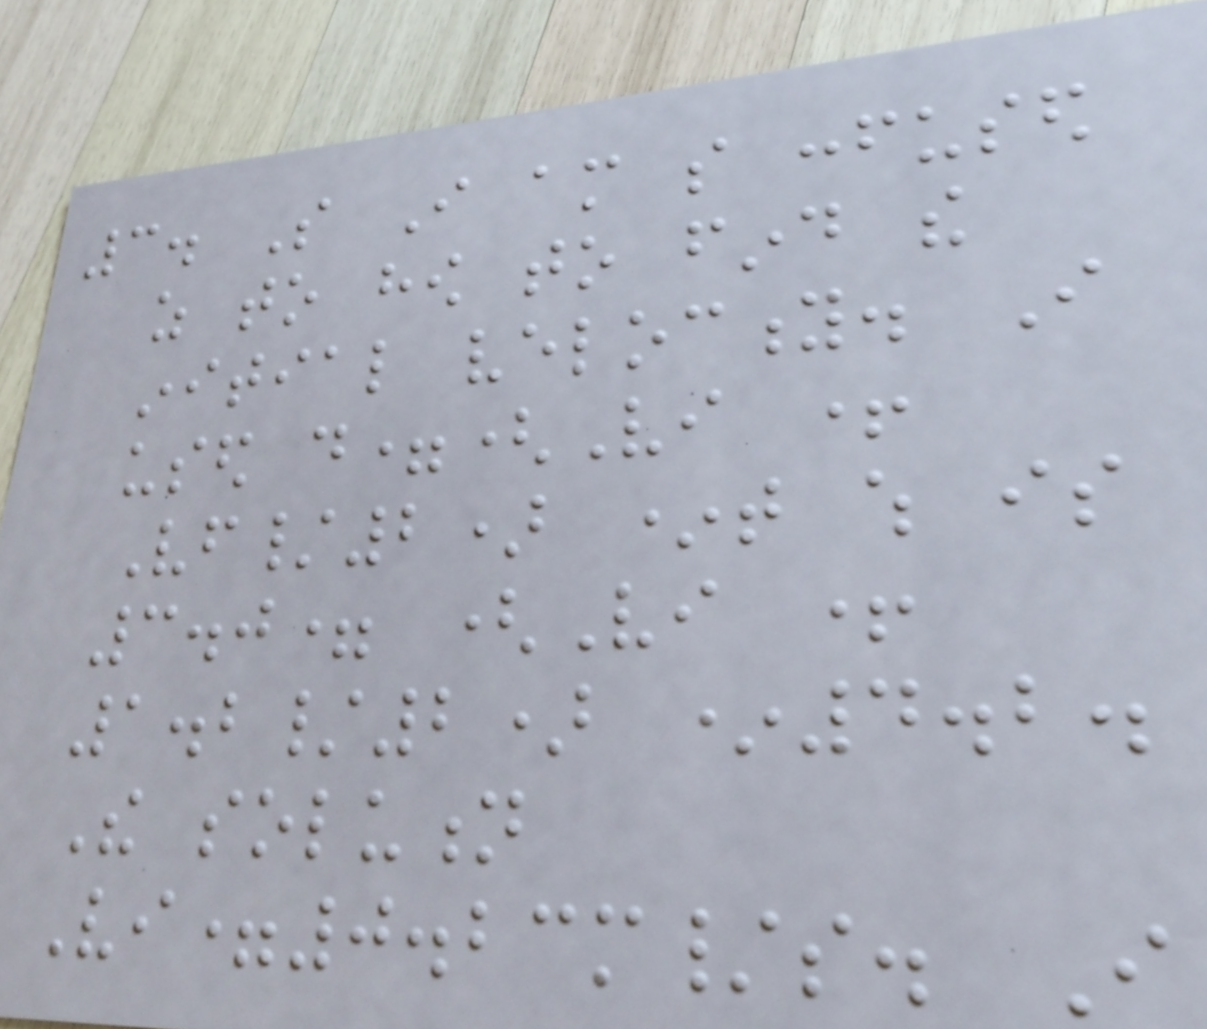3. So I am so confused
as to how to find the
initial velocity. I
used d=(Vi +
Vf/2) *t which is
3.0= (Vi +
1.2/2) *4.2.
The solution
Vi=0.23m/s. I
